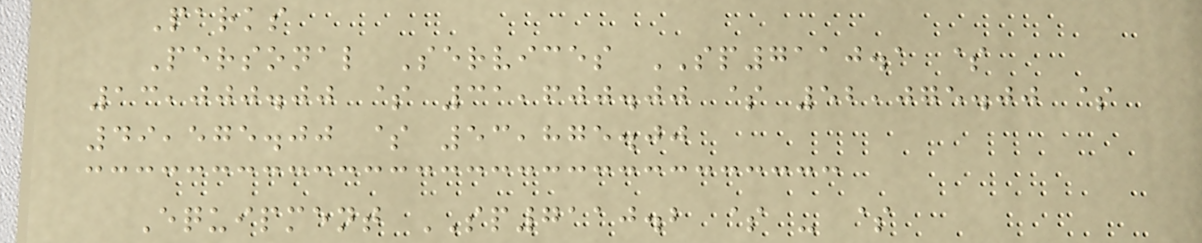Parks
Personal Services SP7110.1 $
13,000.00 $ 31,600.00 $ 52,075.00 $
49,575.00 $ 53,875.00
Equipment SP7110.2 $ - $
